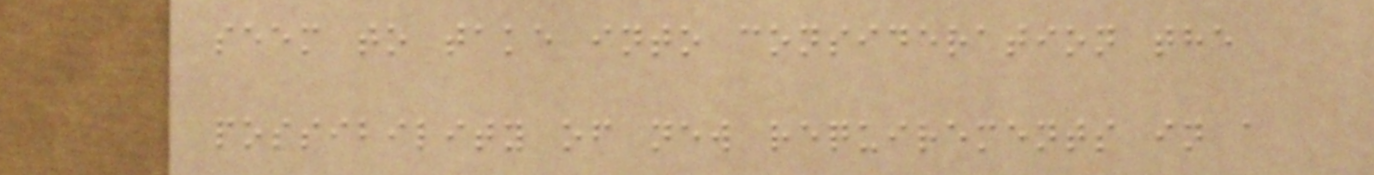seem to take into consideration the
possibility of new requirements in a
